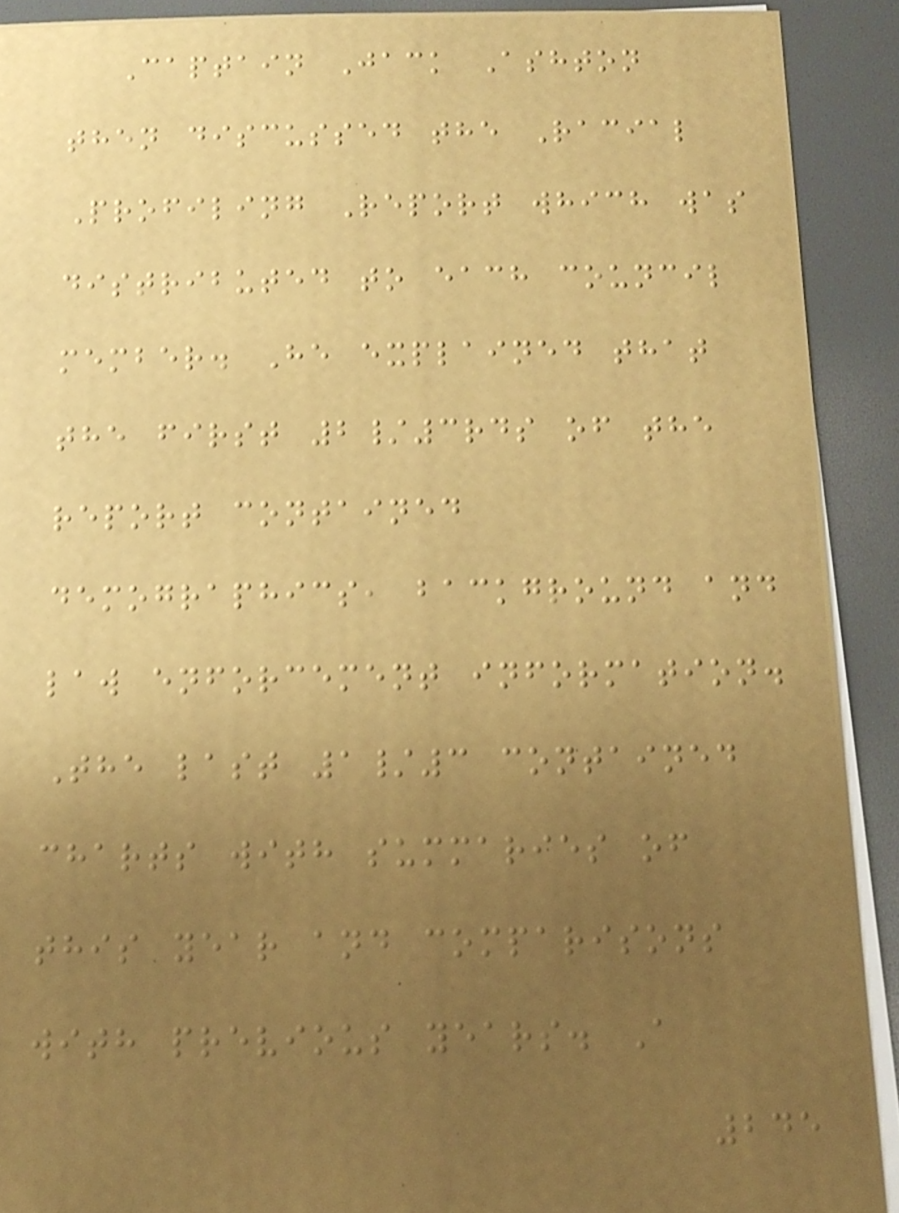Captain Jack Ashton
then discussed the Racial
Profiling Report which was
distributed to each council
member. He explained that
the first 2/3rds of the
report contained
demographics, background and
law enforcement information.
The last 1/3 contained
charts with summaries of
this year and comparisons
with previous years. A
245
